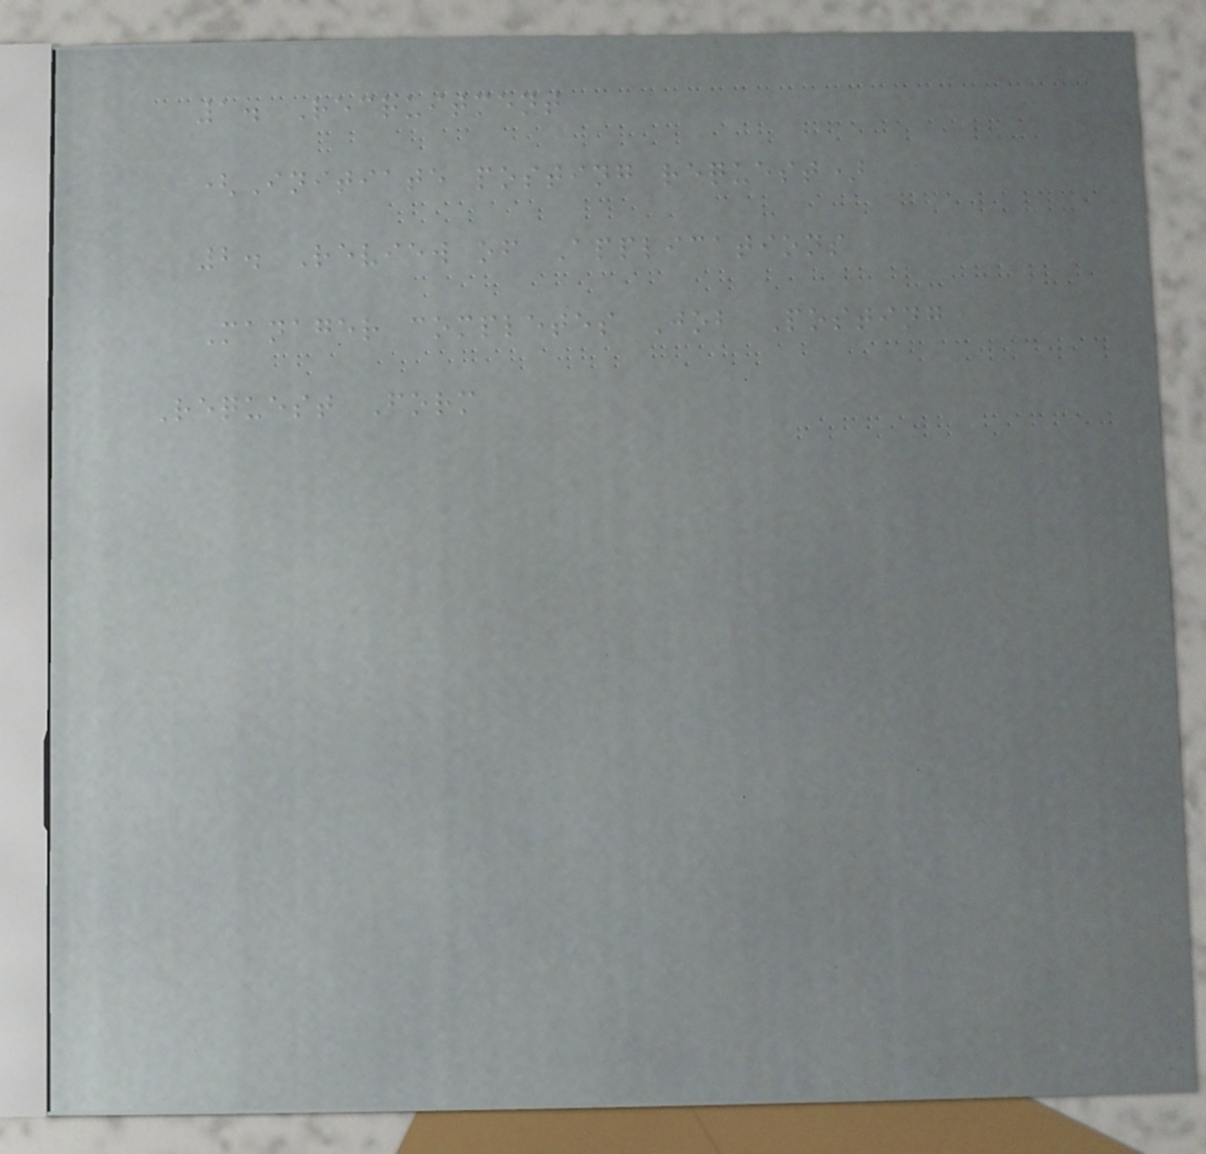1. Recruitment
(Initiate posting request)
2. Review of Applications
Manager completes Job Posting
Request Form
